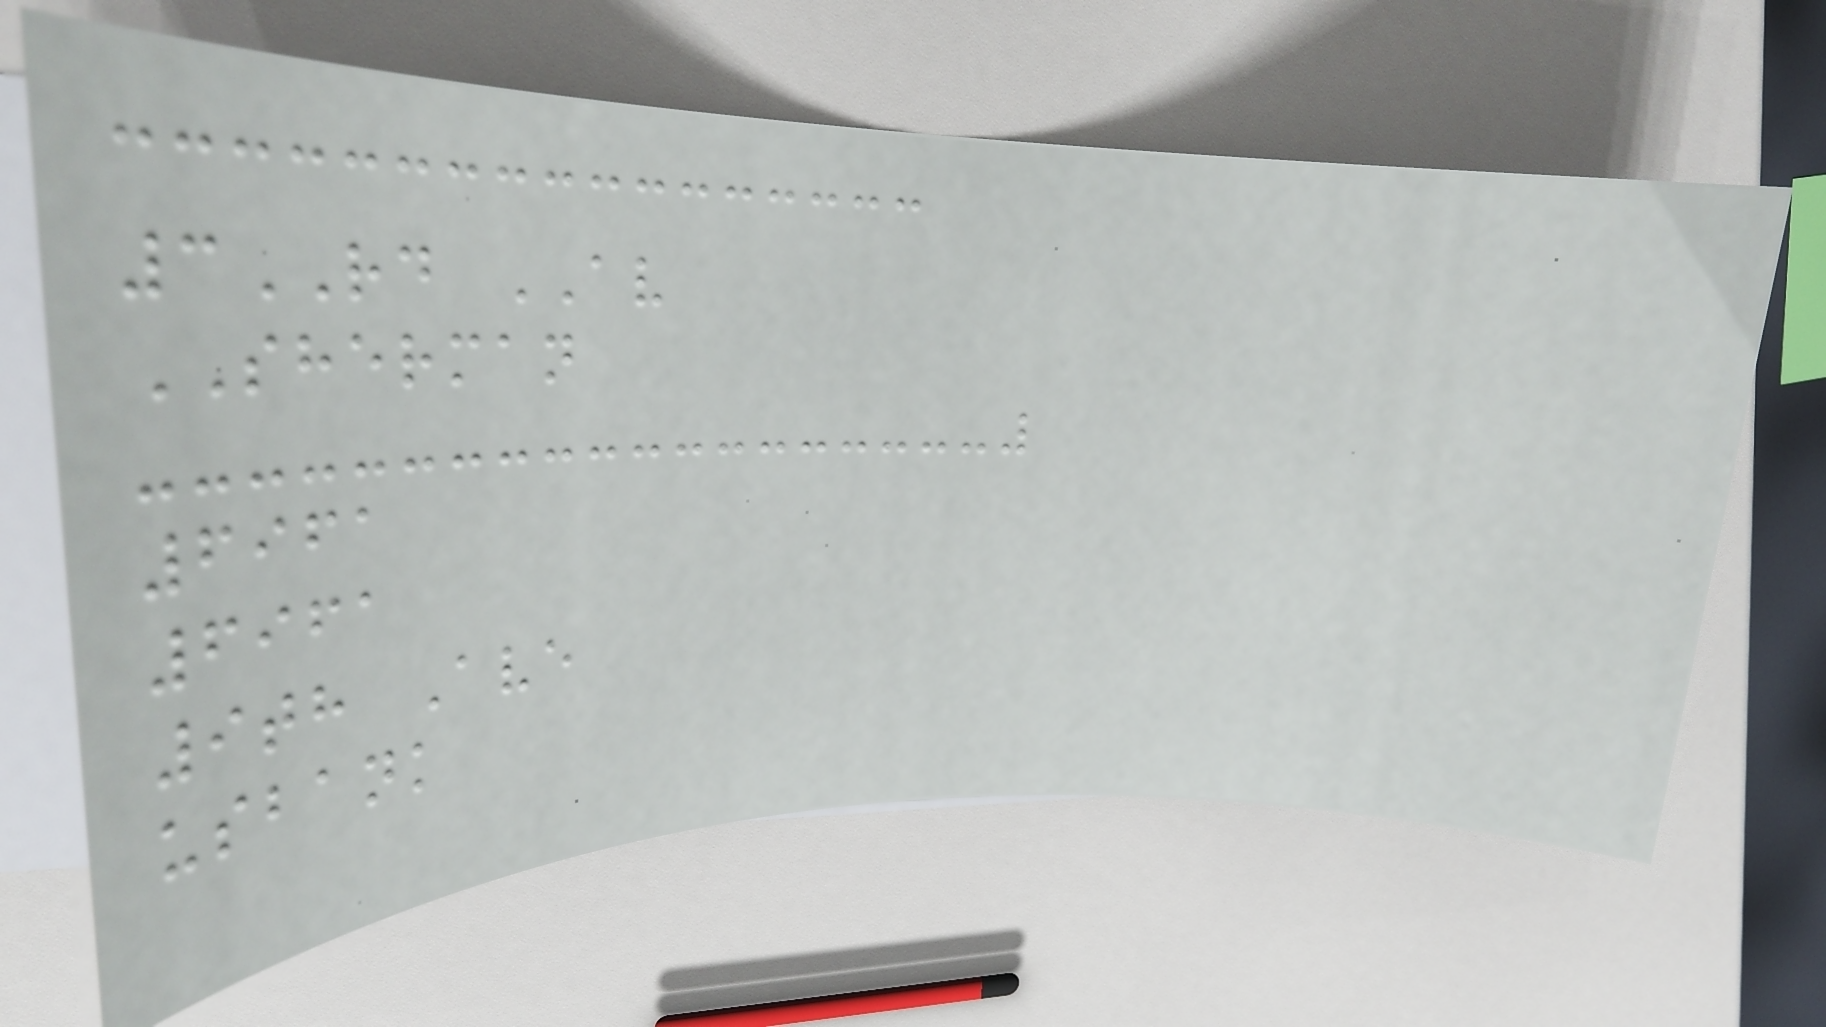3RD AV
SHERMAN
6961
6961
9th Ave
usbank
